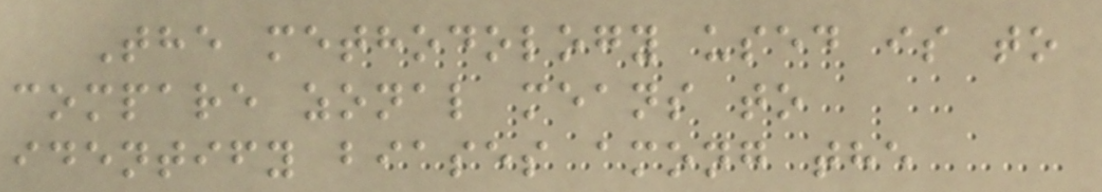The methodology used is to
compare zonal means to
identify biases among the
